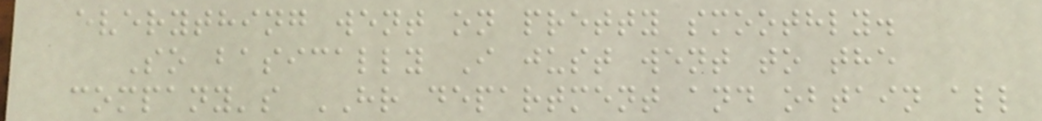everything went on pretty smoothly.
So basically I just went to the
company's HR department and obtain all
